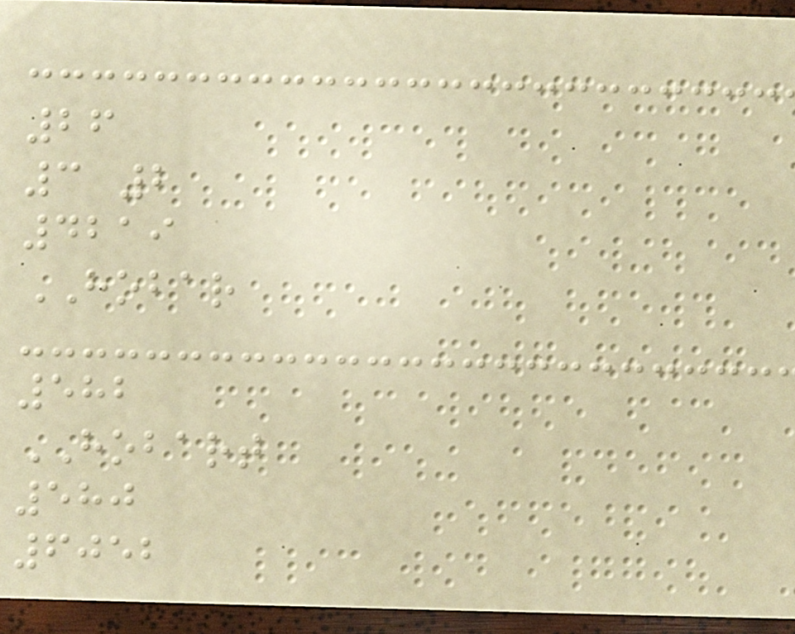26
3 2
4219
HOBAR
582
HOBART
580
6052
